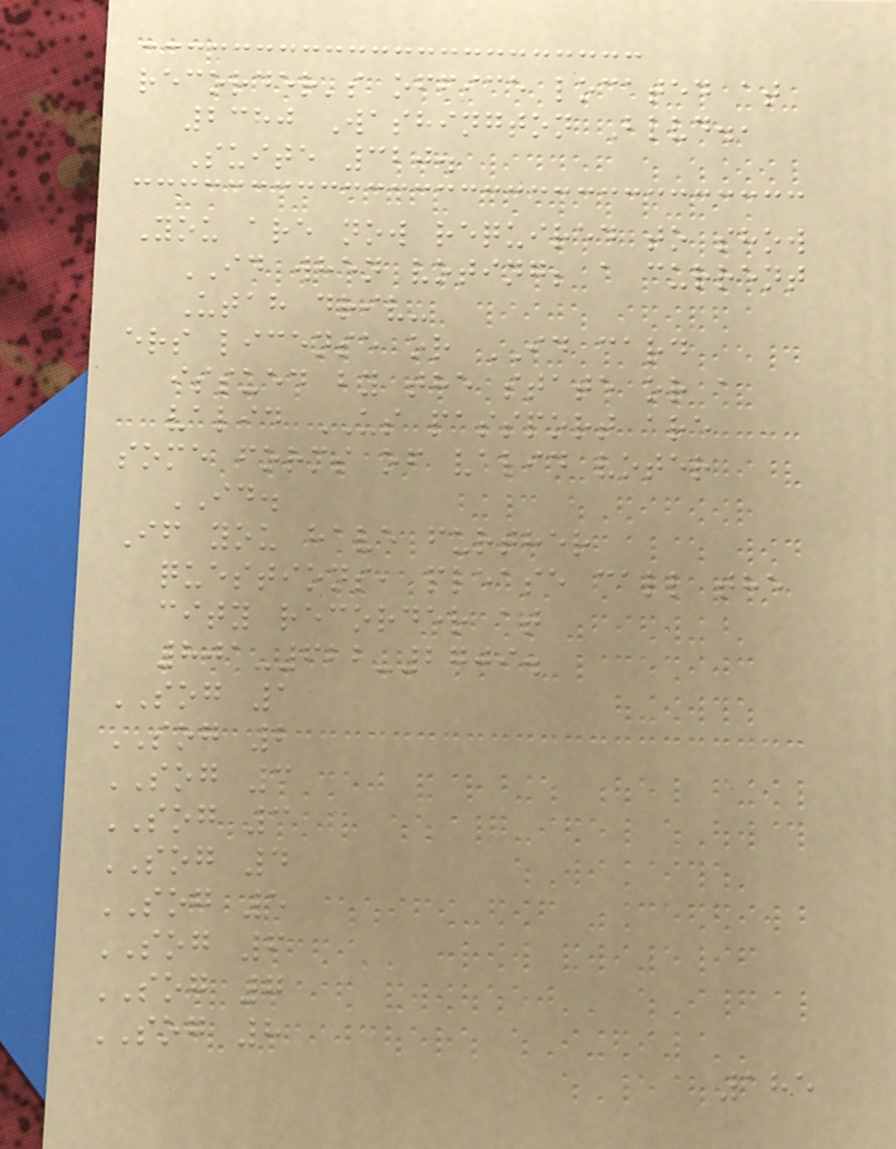recorder's office located at
2380 Washington Blvd.,
Suite 320.
You are now required to show
ID when voting; a current
Utah driv-
ers license or ID card
issued by the state or a
valid US passport are
some forms of valid voter
ID.
If you have further
questions, please call the
city recorder at
801-622-2709.
SOG 1
SOG 2
SOG 3
SOG 3
SOG 4
SOG 5
SOG 6
SOG 7
SOG 8
185
